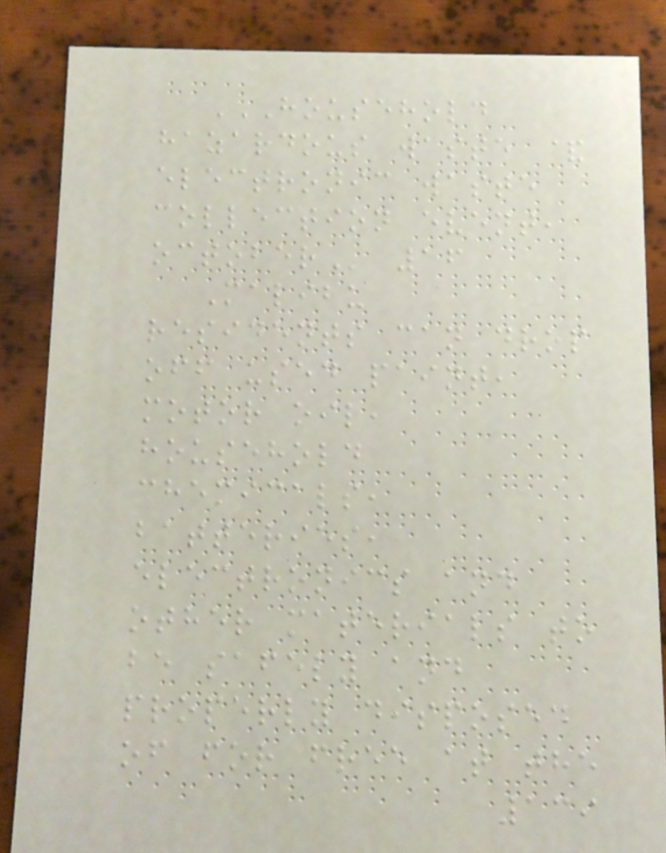HOUSEHOLD
HAZARDOUS WASTE &
ELECTRONIC WASTE
COLLECTION EVENT,
OCTOBER 16
Malibu
residents can drop
off used paint,
motor oil,
household
chemicals,
batteries,
electronics and
other materials to
be safely and
properly disposed
of for free at the
139
